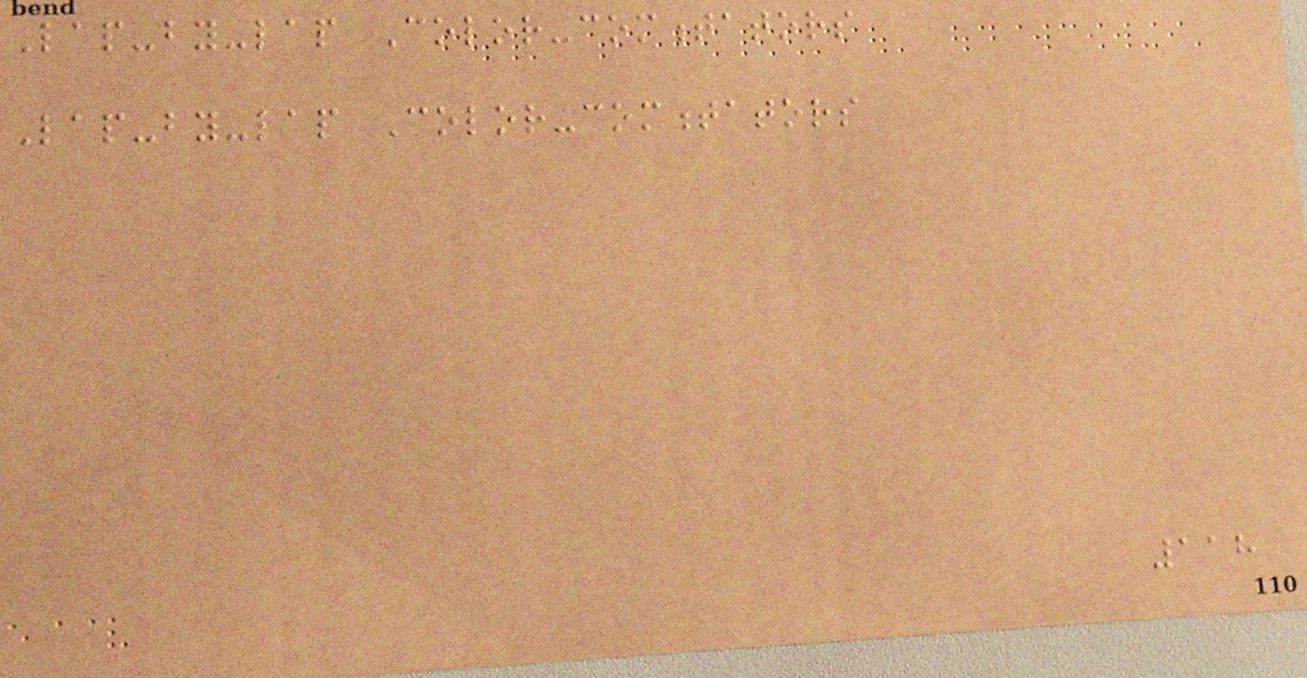Lap-by-lap Color-commentators
Lap-by-lap Color-commentators
118
